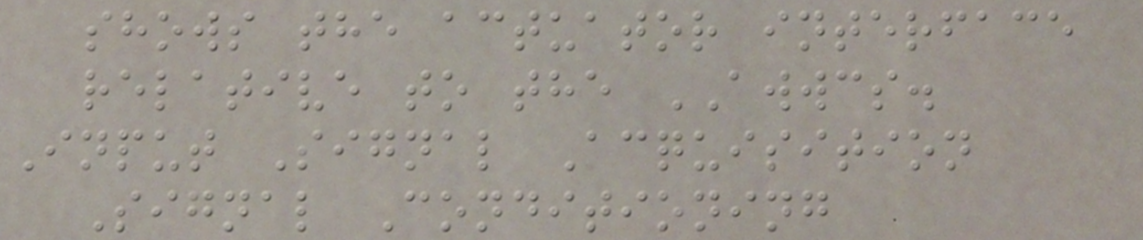shows the actuator interface
relative to the AWWCS.
Input Signal Acquisition
Signal Conditioning
